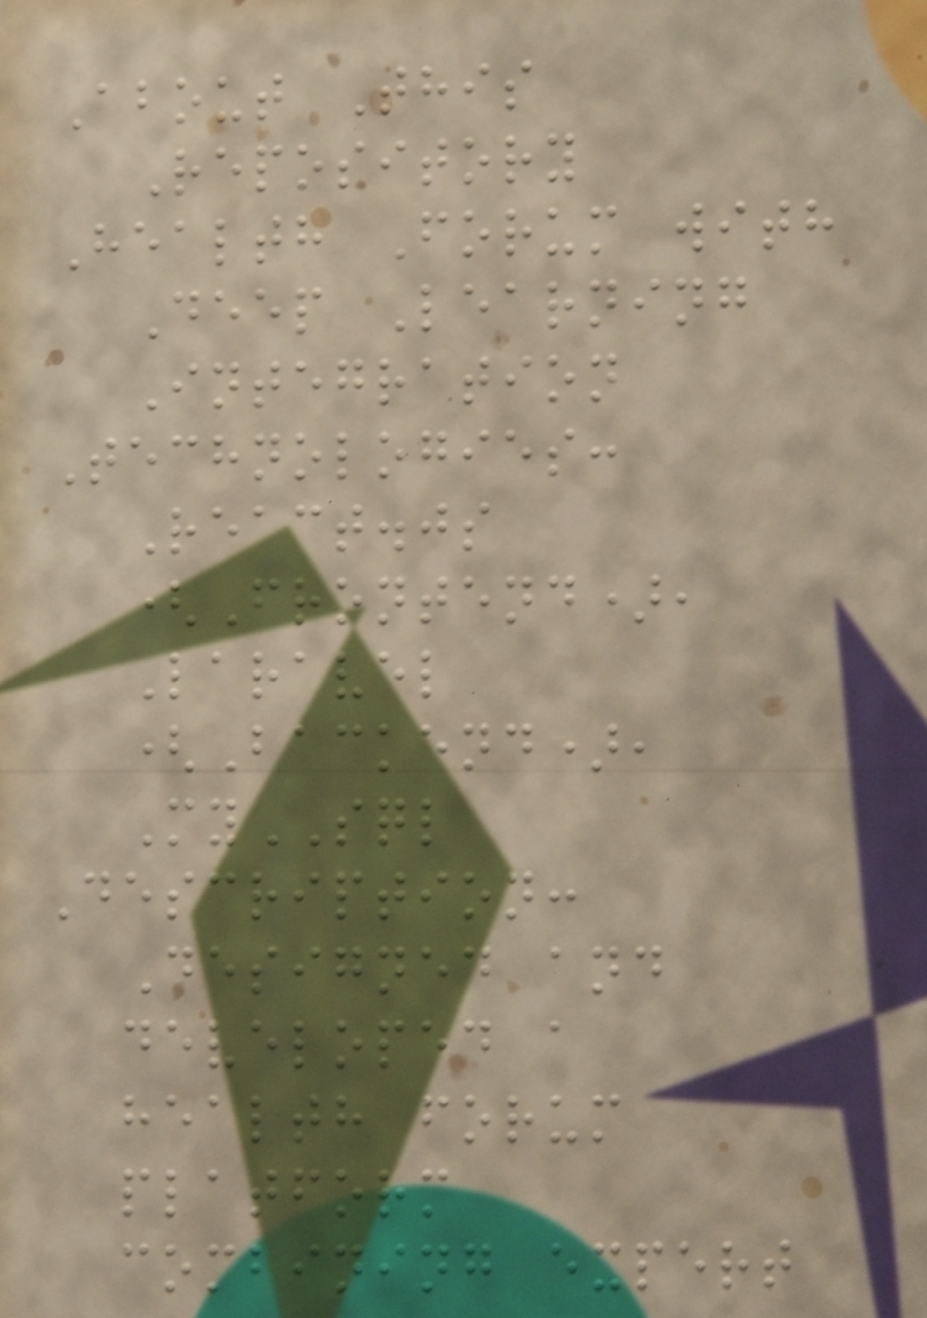About This
Repository
Health Forum with
Deep Learning
Integration
Technologies:
React.js
(Frontend),
Laravel
(Backend),
MySQL
Description:
Designed and
developed a
health forum
platform
combining expert
